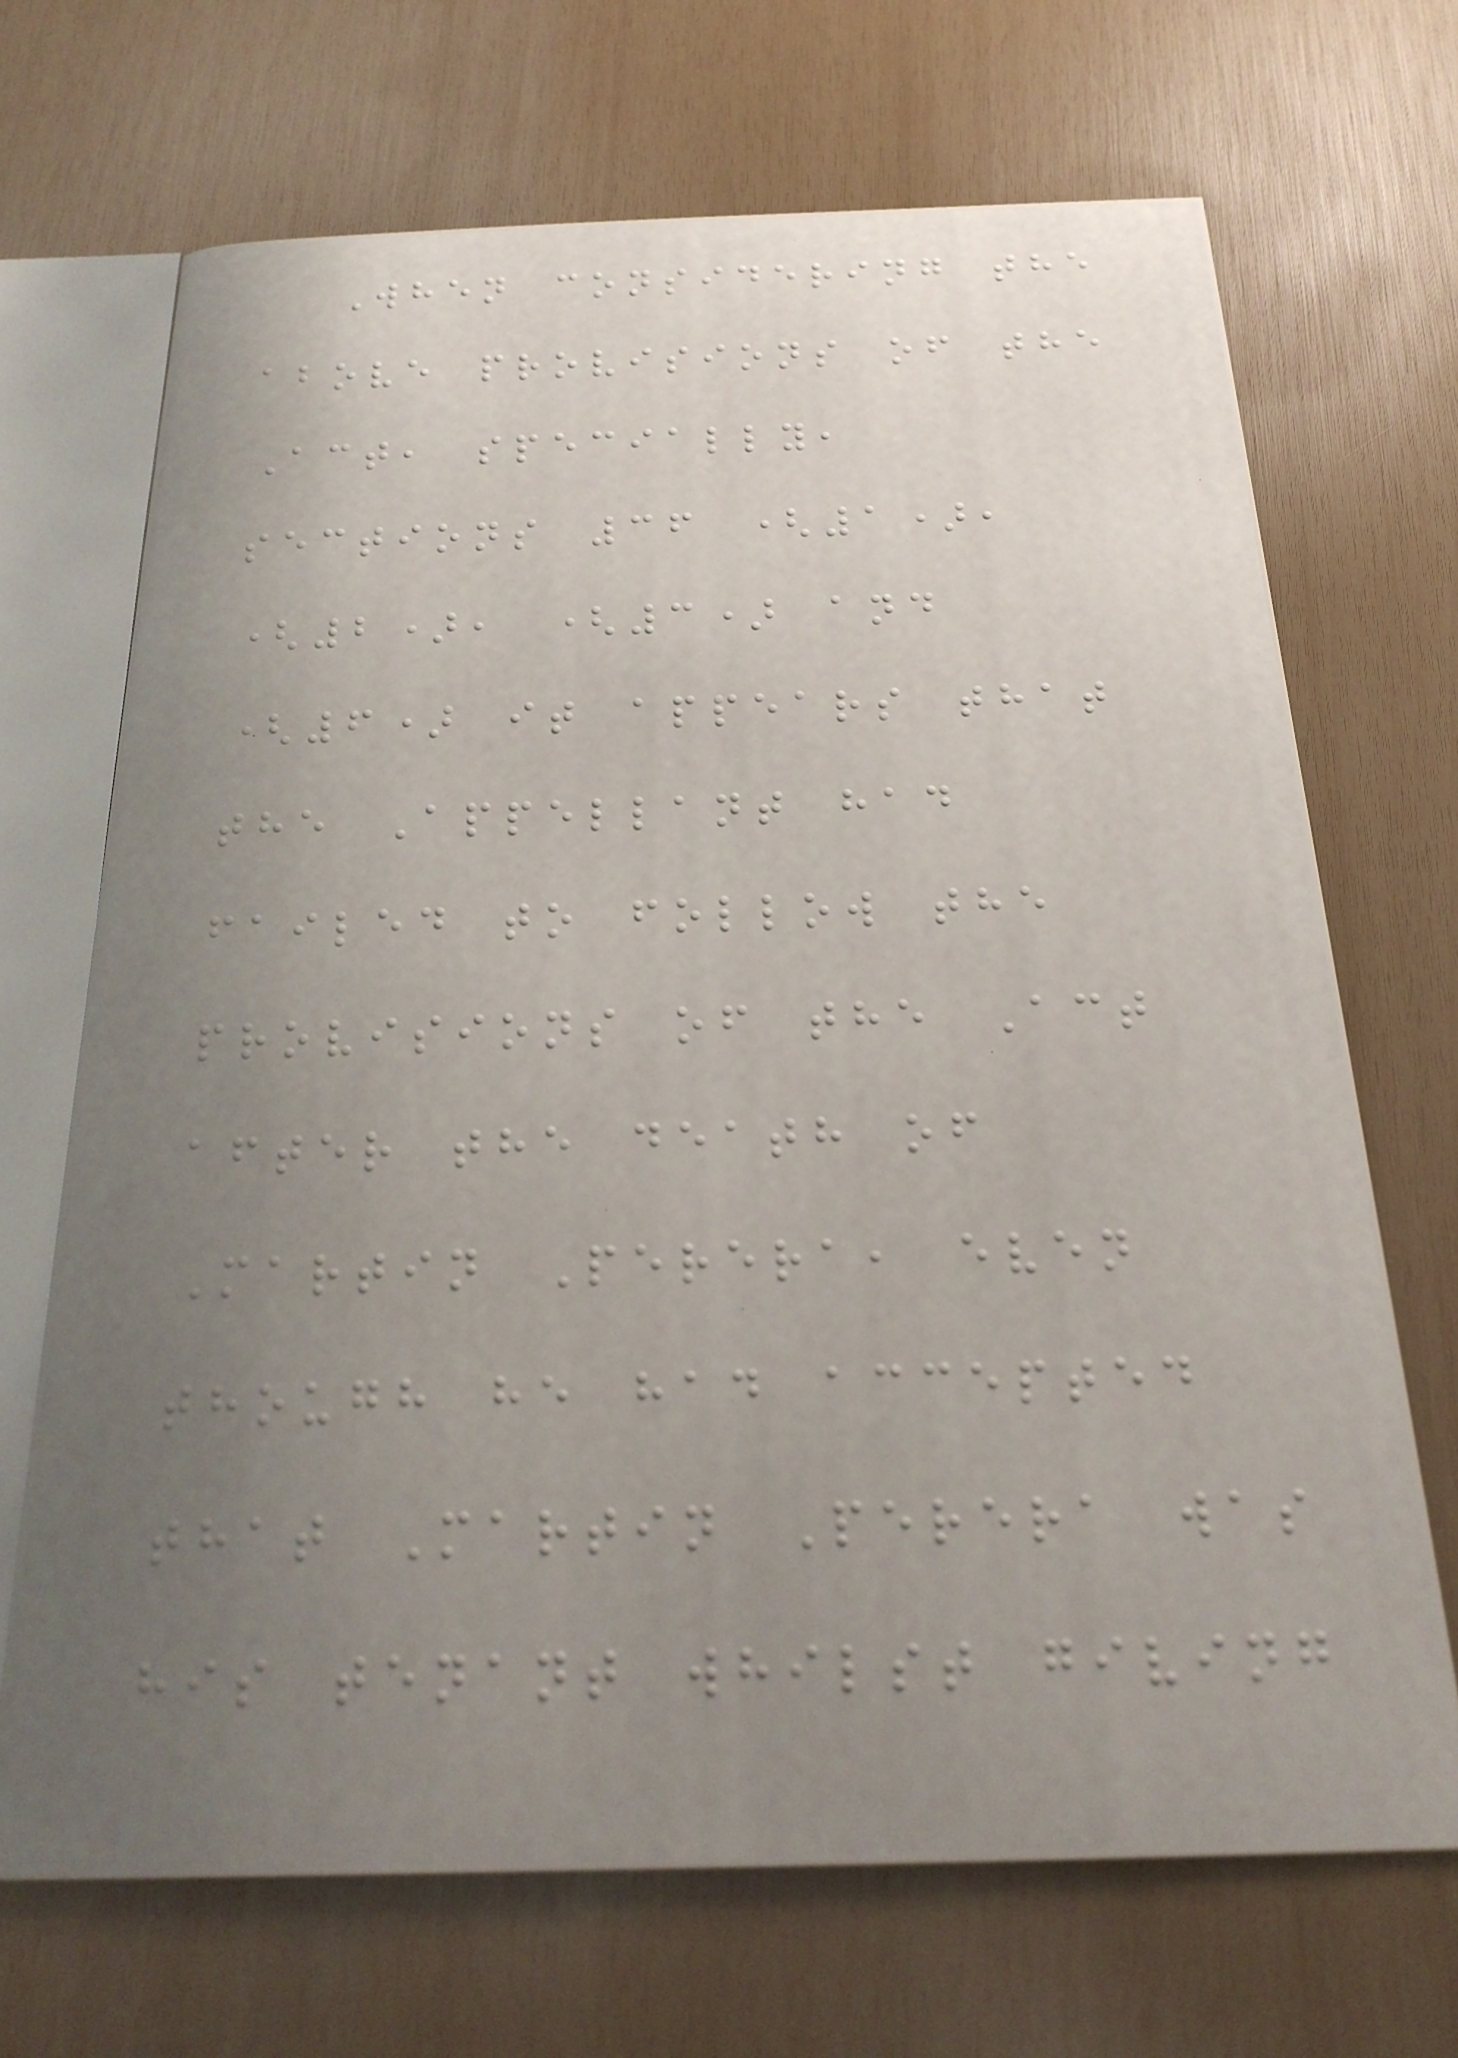When considering the
above provisions of the
Act, specially,
sections 36 (1),
(2), (3) and
(6) it appears that
the Appellant had
failed to follow the
provisions of the Act
after the death of
Martin Perera, even
though he had accepted
that Martin Perera was
his tenant whilst giving
